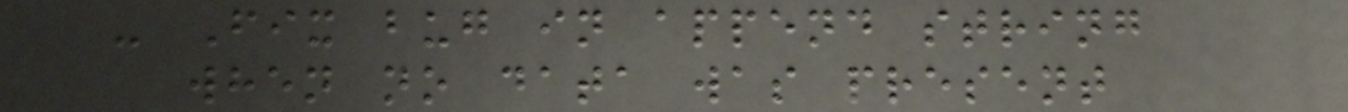- Fix bug in append string
when no data was present
